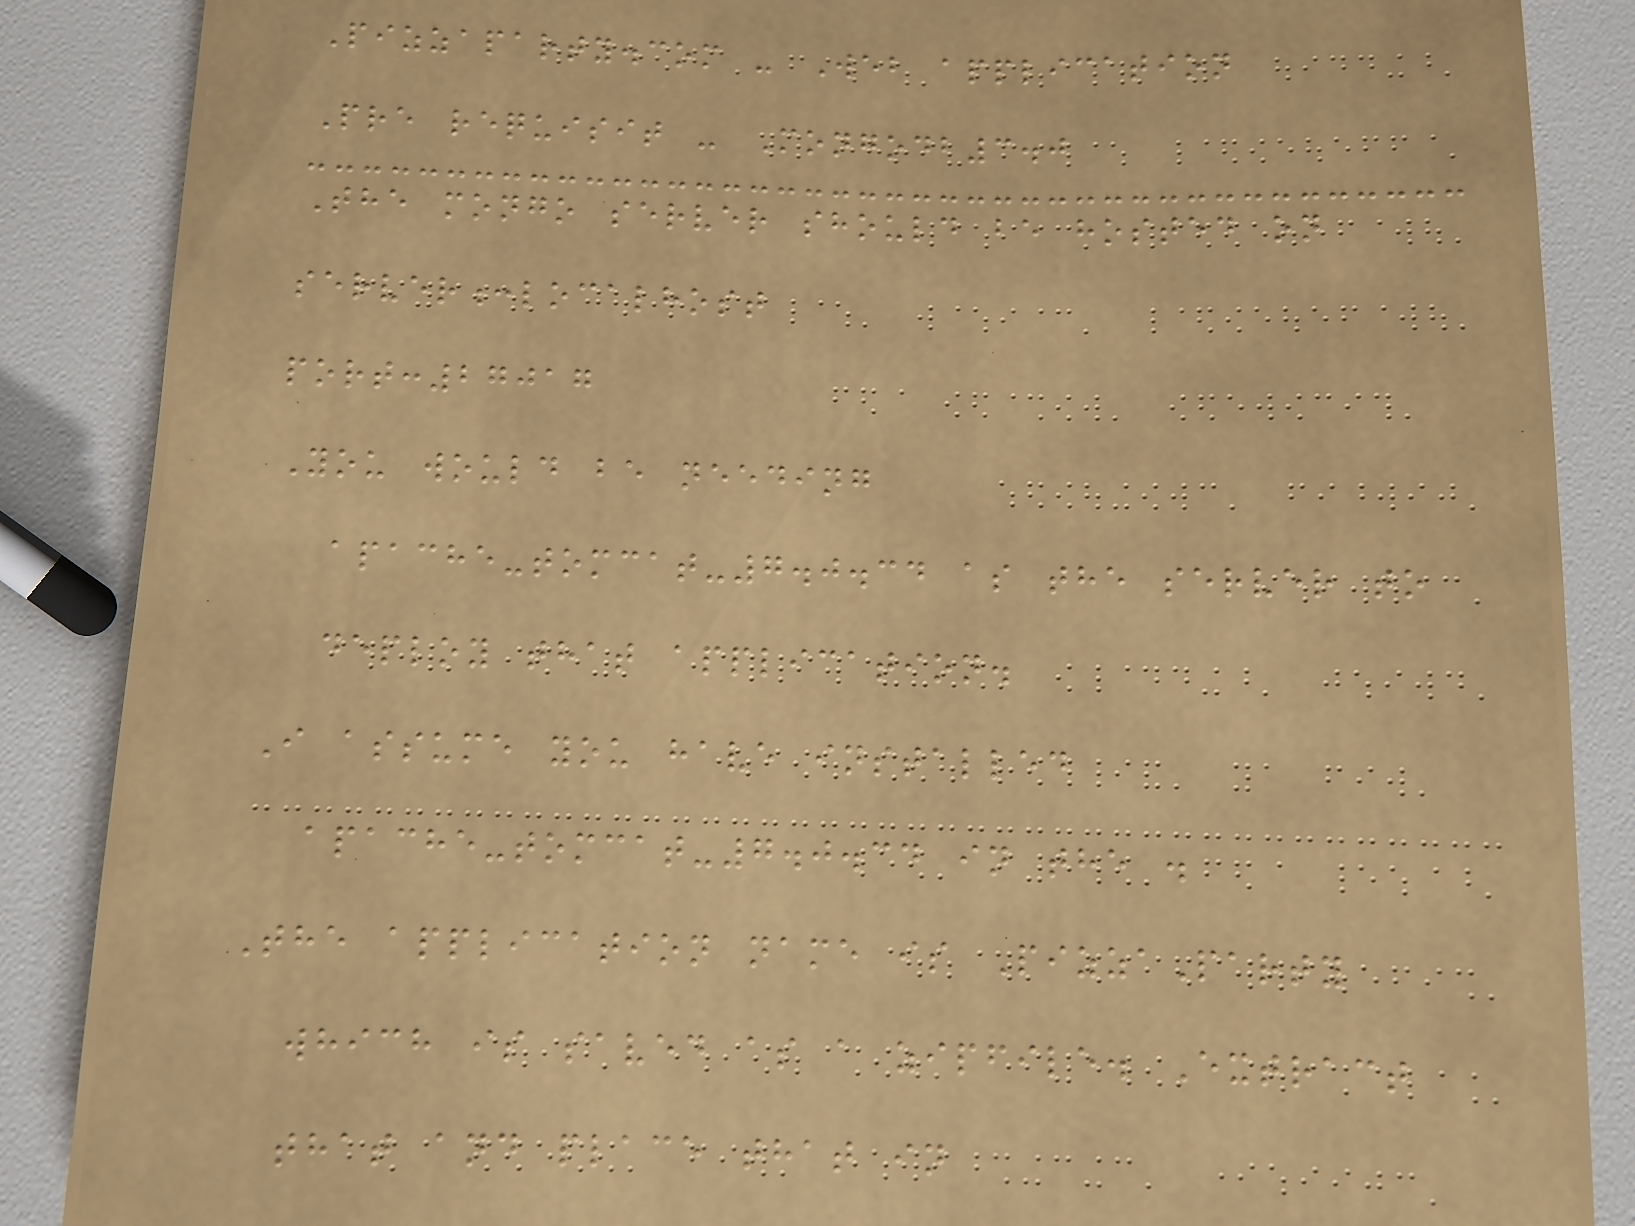Pizzaparty.com - Web application
Pre requisit - Mongodb3.0
The mongo server should be hosted on
server:localhost
port:27017
You would be needing
apache-tomcat-7.0.34 as the server to
deploy that application.
I assume you have installed
apache-tomcat-7.0.34 in the .
The application name is PizzaParty
which is saved as a zipfile. Extract
that and place that in
